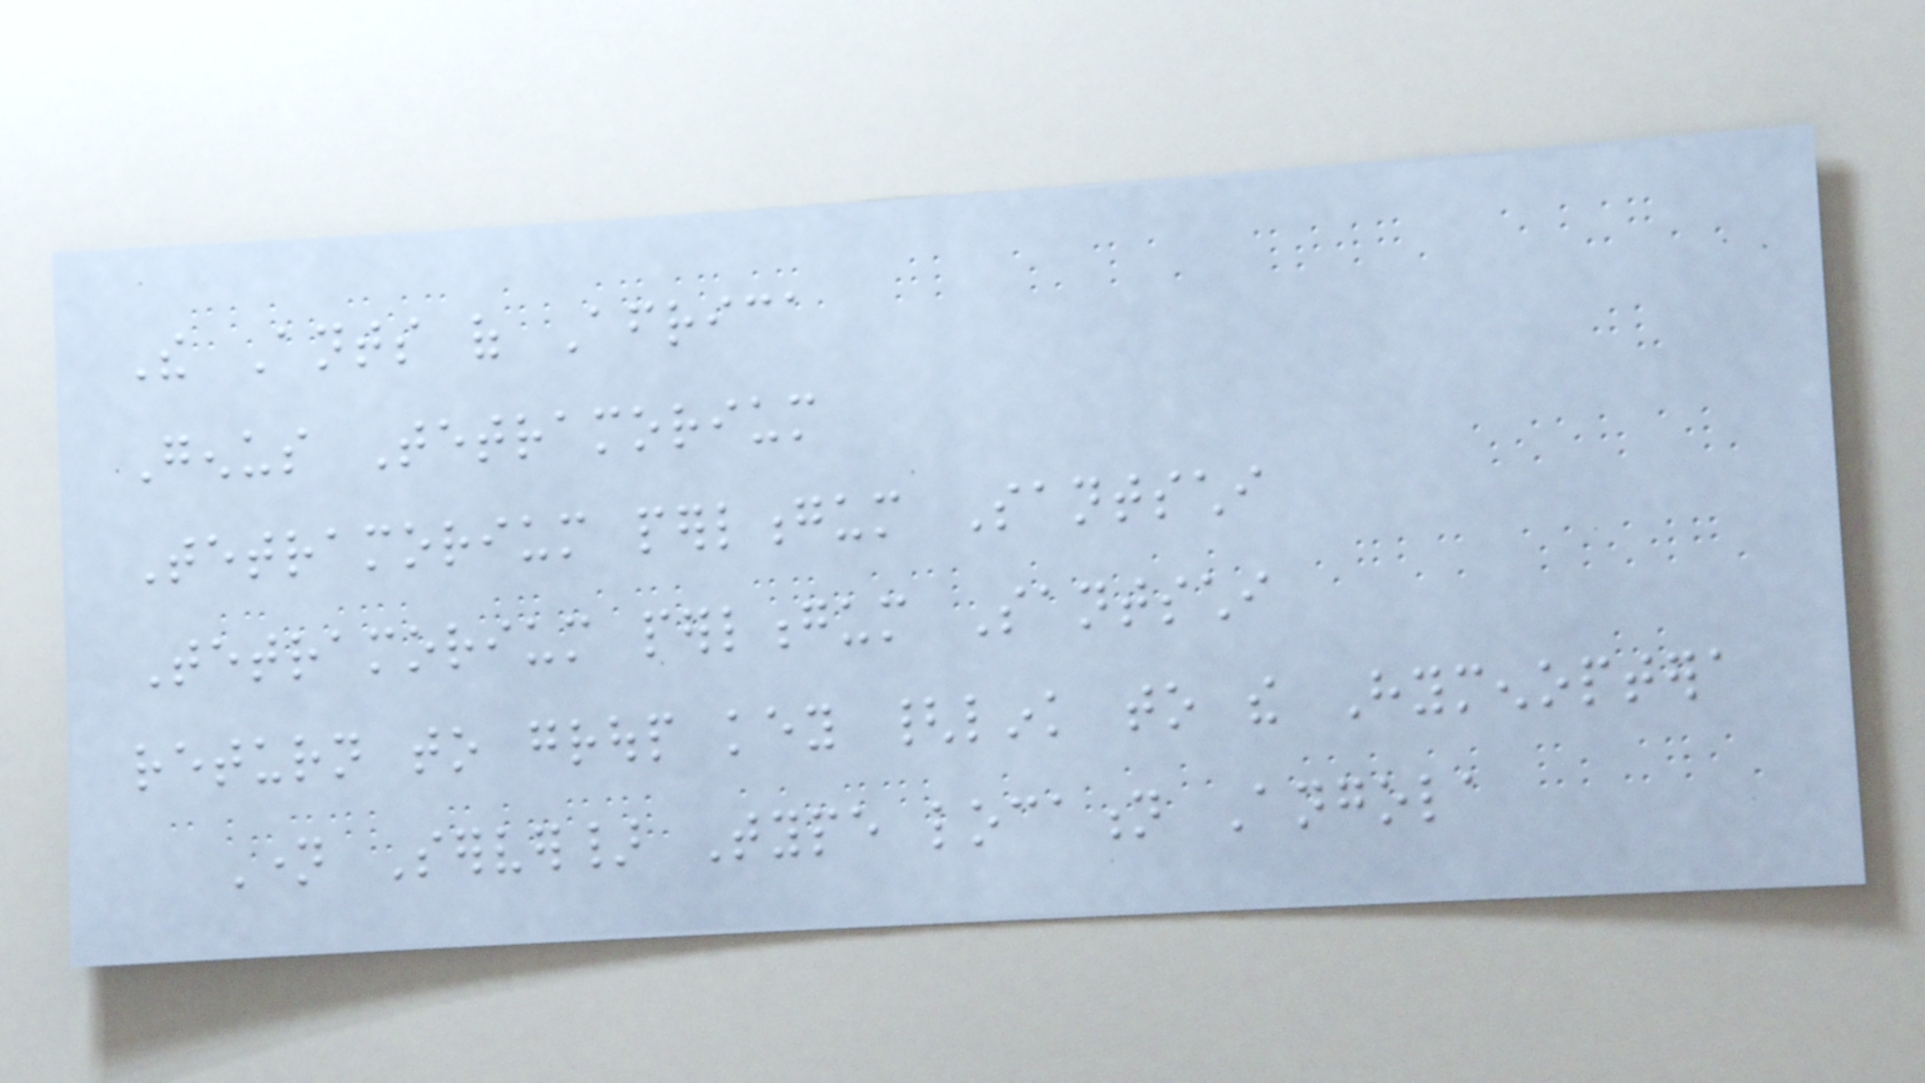The Ants of Africa
Genus Tetramorium
Tetramorium perlongum Santschi
Tetramorium perlongum Santschi
return to group key {link to the Hymenoptera
Name Server} Type location Angola
